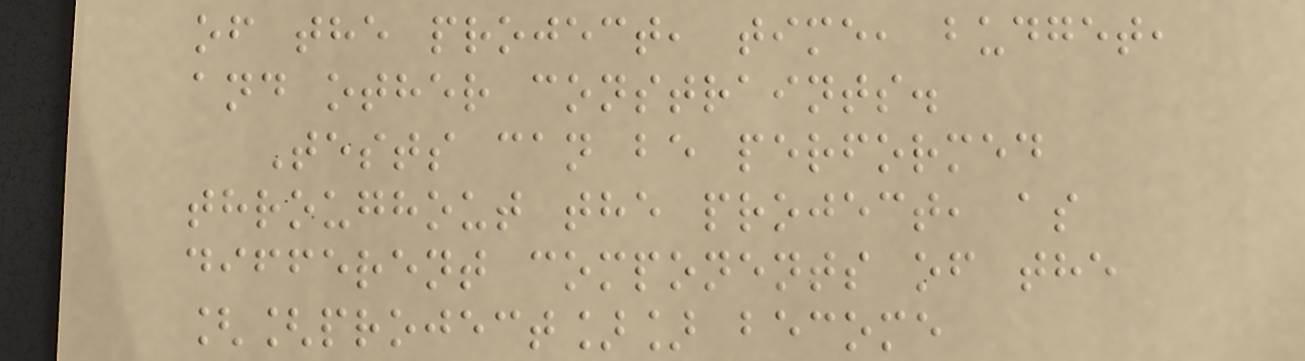of the project, time, budget,
and other constraints.
Tests can be performed
throughout the project, as
different components of the
[[project]] become
